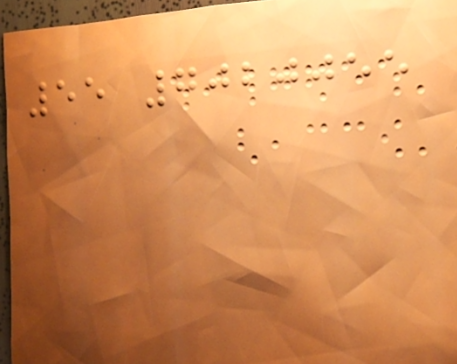55 7020055
